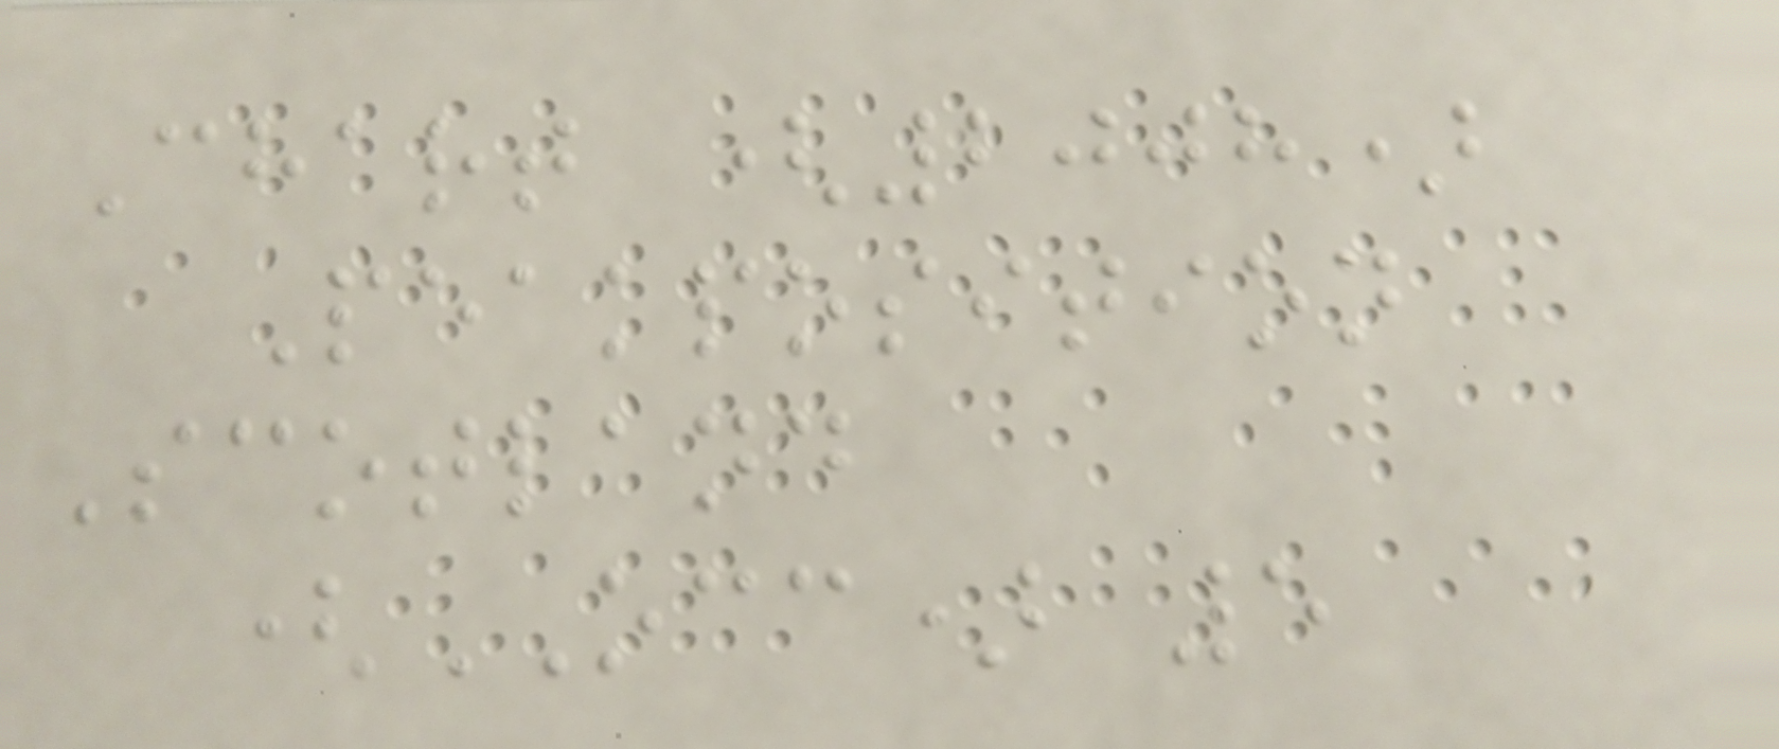Chart (2008)
Peakposition
Scotland
(OCC) 5
